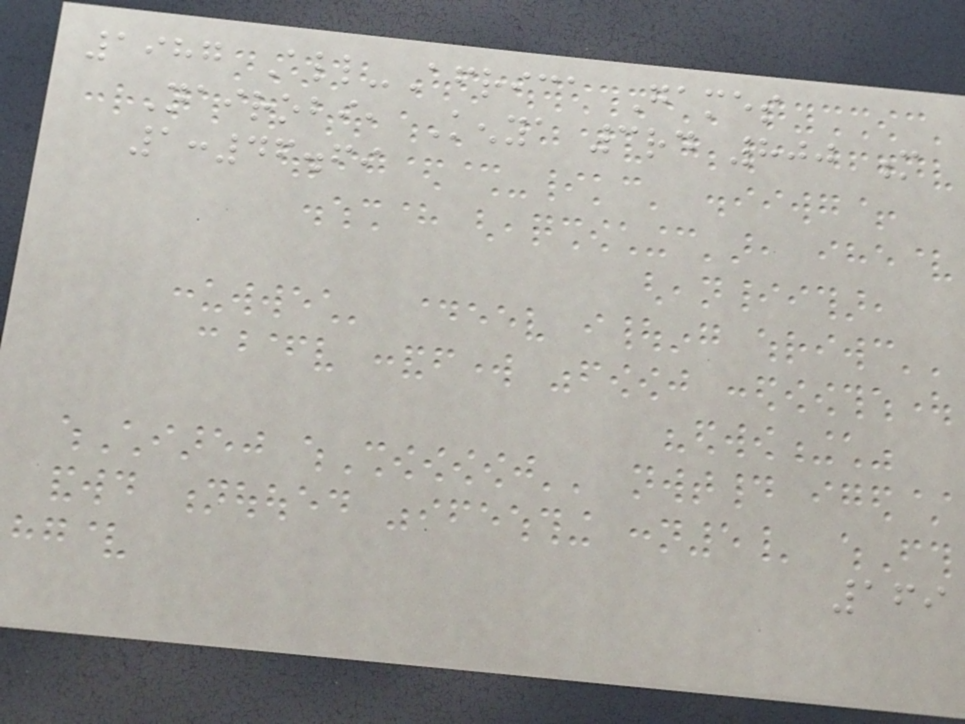1987 All-Africa Games
Nairobi, Kenya 3rd 800 m
1:46.69
169
